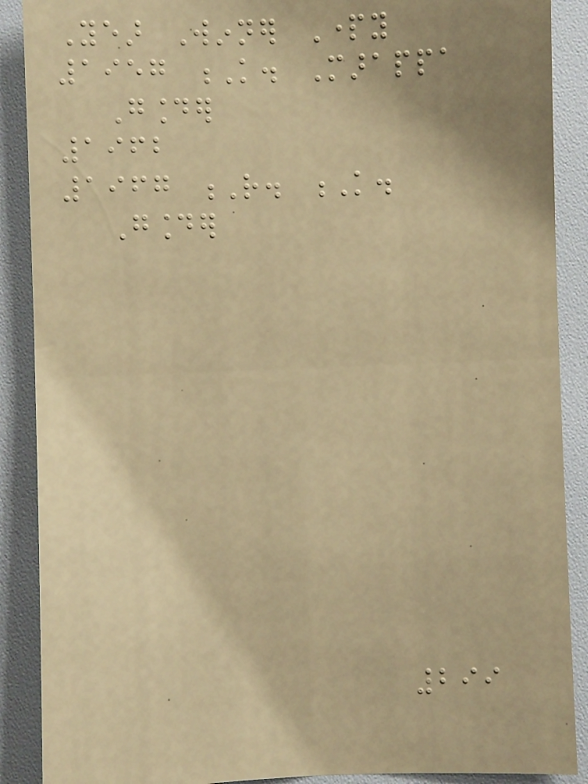Year Winner Party
1957 K. Marappa
Gounder
1962
1967 R. K.
Gounder
299
